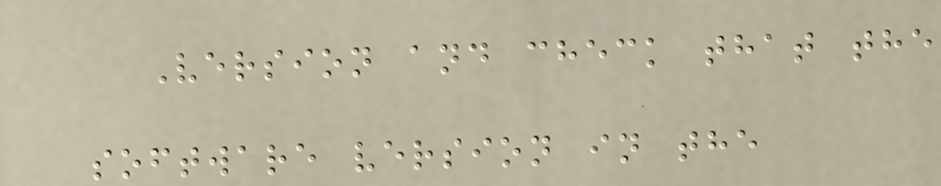Version and check that the
software version in the
